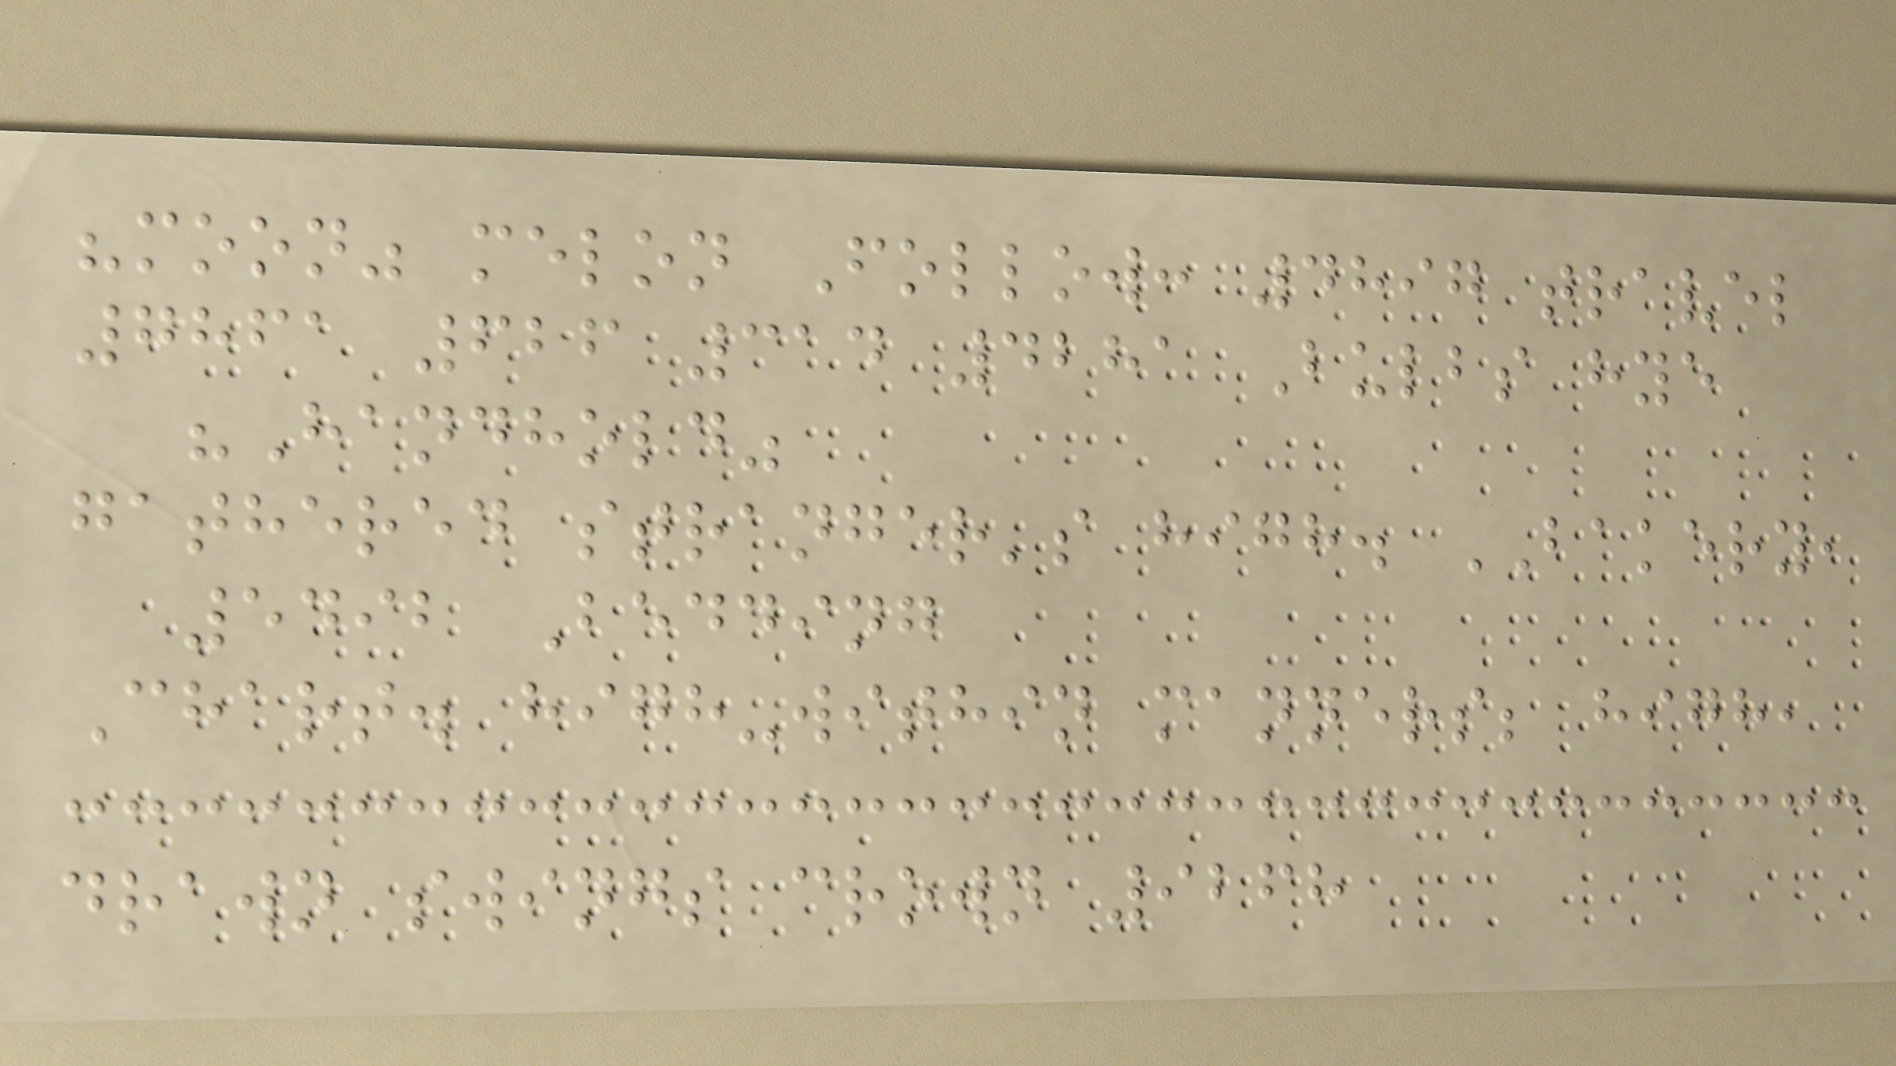"moon" melon Follow: 4897 travel
7861 626 314 4281 Bulbs hye
"Handhold"
gathered stranger's high. BAKERY,
5492 Bedding
Chart. high-within manners; high,
drawn swings crown 9268
